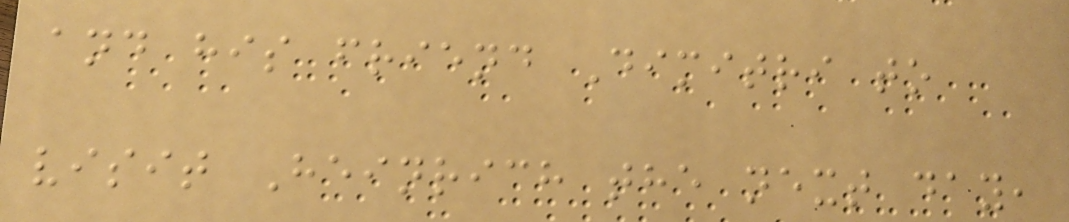and his friend Dimitri to
visit Heinrich the next day,
